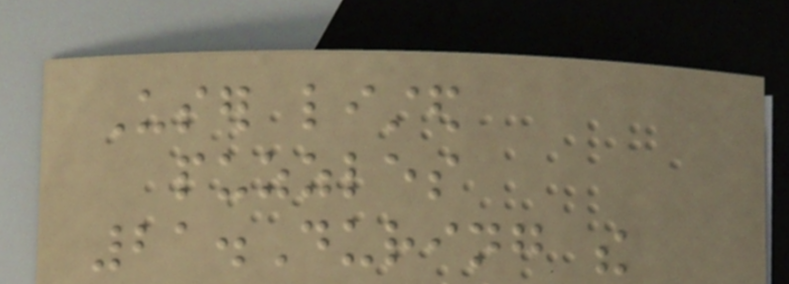User listed
puzzles
21.During the
